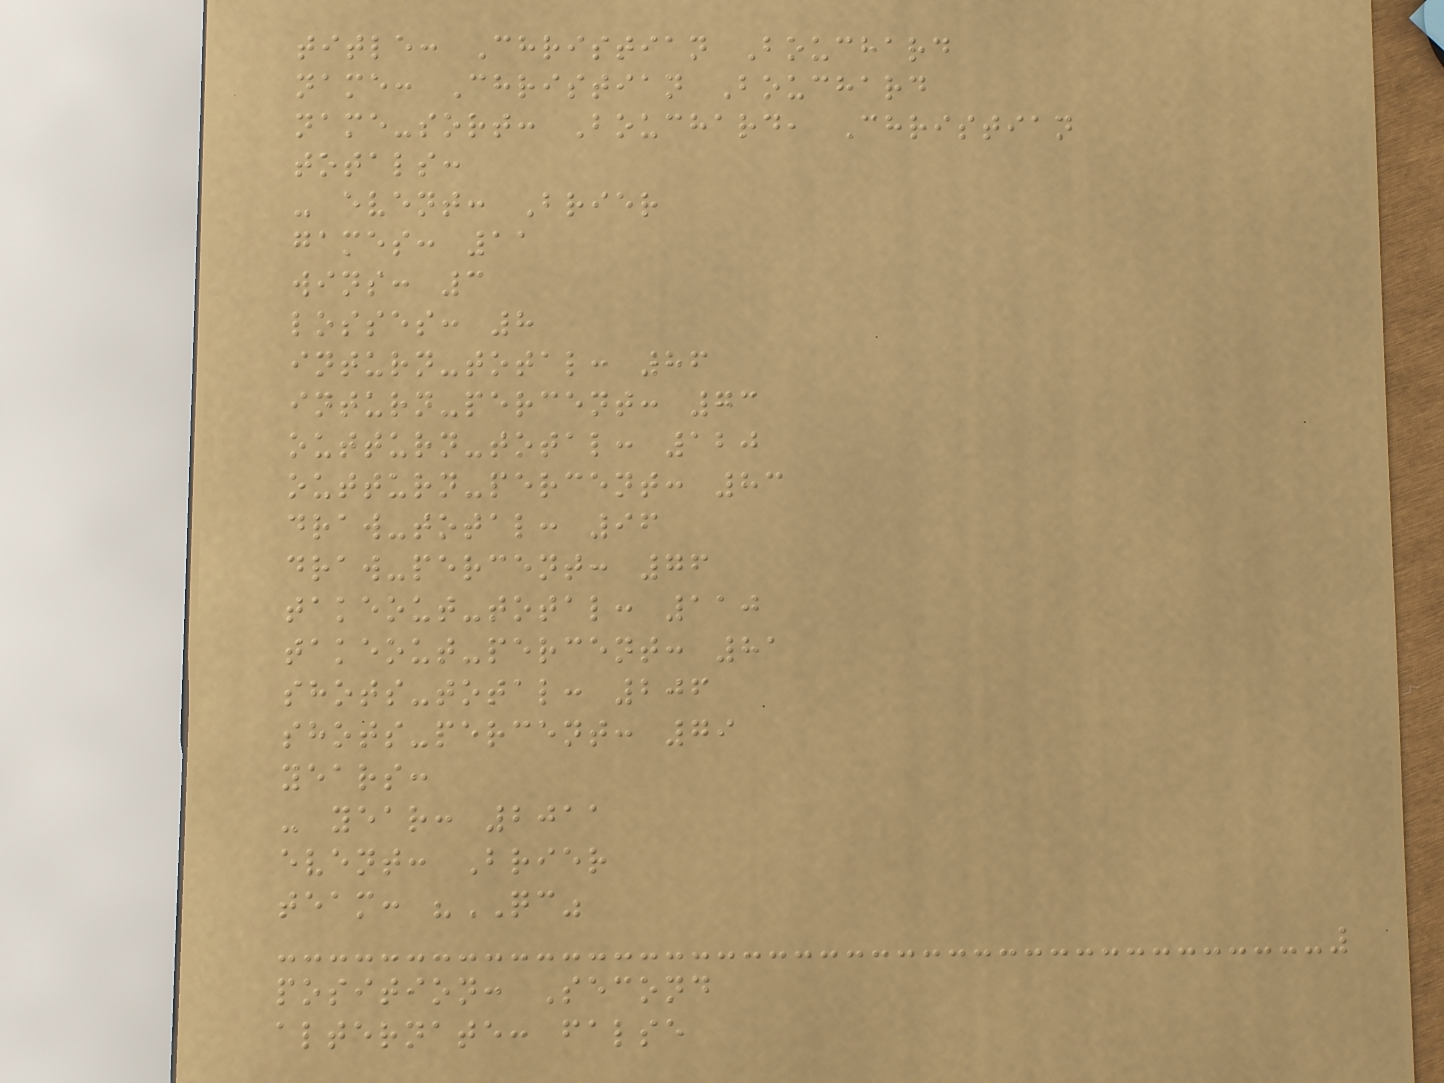title: Christian Bouchard
name: Christian Bouchard
name-sort: Bouchard, Christian
totals:
- event: Brier
games: 11
wins: 3
losses: 8
inturn-total: 86
inturn-percent: 73
outturn-total: 120
outturn-percent: 83
draw-total: 96
draw-percent: 76
takeout-total: 110
takeout-percent: 81
shots-total: 206
shots-percent: 79
years:
- year: 2011
event: Brier
team: "QC"
position: Second
alternate: false
